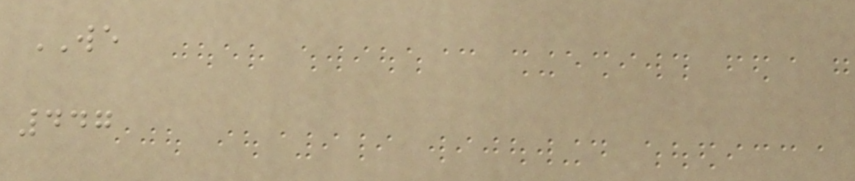WE
447
